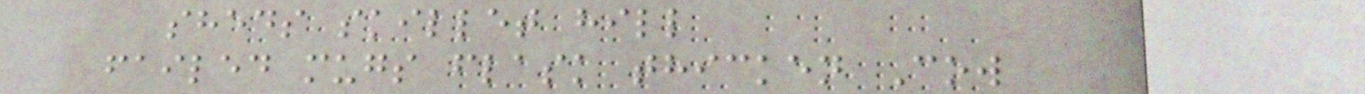sheds skillet hill
failed mugs flask thicken Cow
